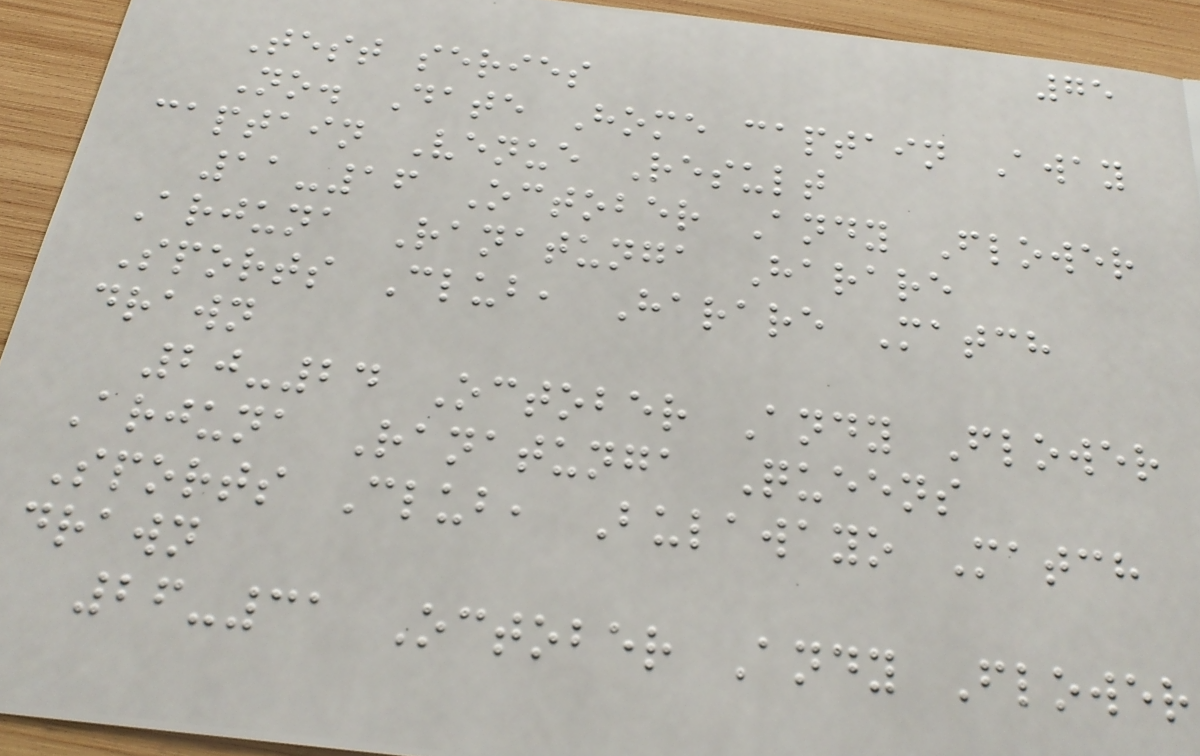75
Test series
No. Date Home captain Away
captain Venue Result
11-16 October Andy Flower
Arjuna Ranatunga Harare
Sports Club, Harare Match
drawn
20-24 October Andy Flower
Arjuna Ranatunga Queens
Sports Club, Bulawayo Match
drawn
26-31 October Andy Flower
